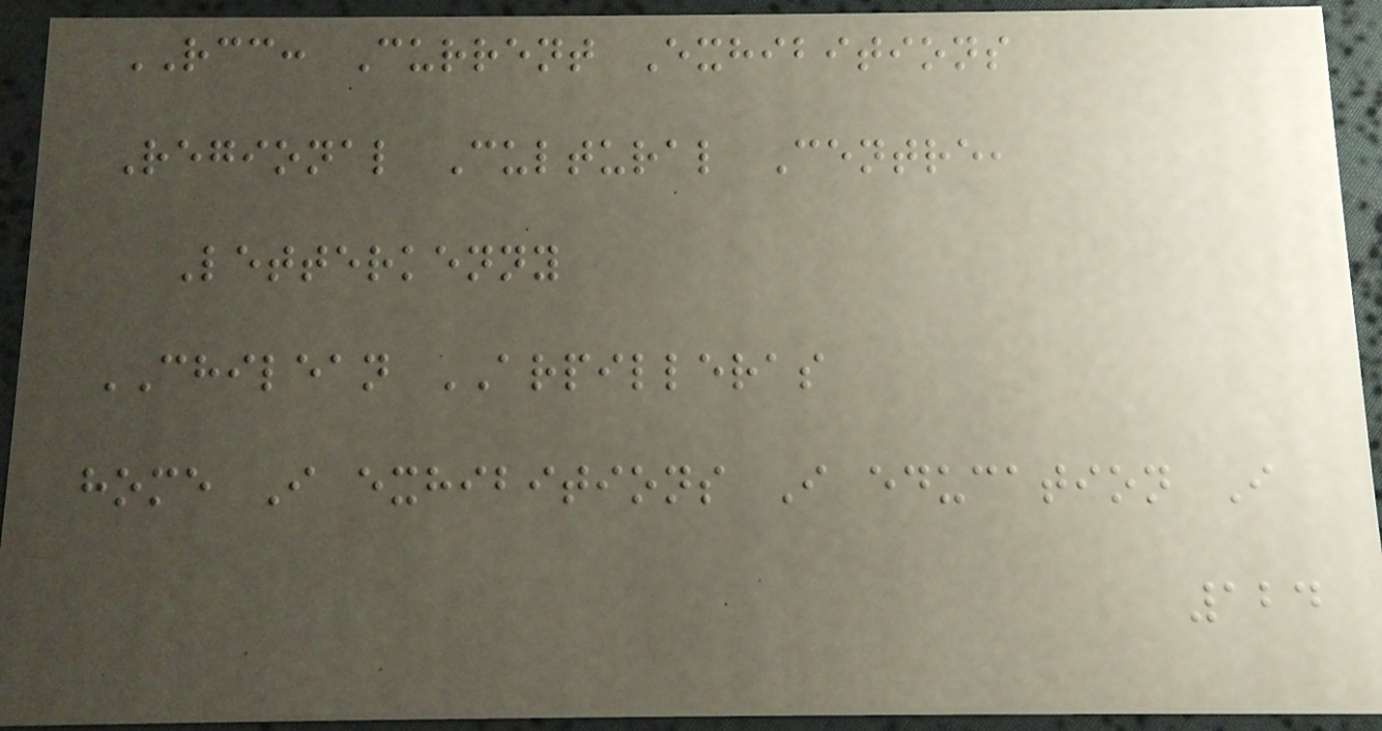RCC: Current Exhibitions
Regional Cultural Centre,
Letterkenny
CHILEAN ARPILLERAS
home I exhibitions I education I
124
